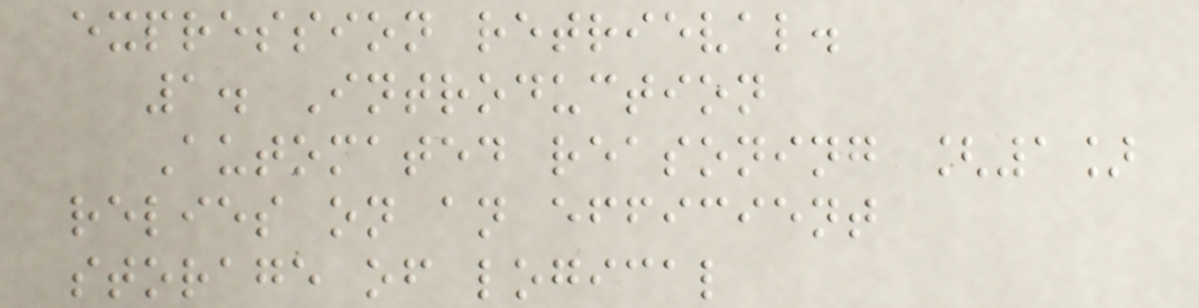expression retrieval.
1. Introduction
Automated reasoning [1]
relies on an efficient
storage of logical
